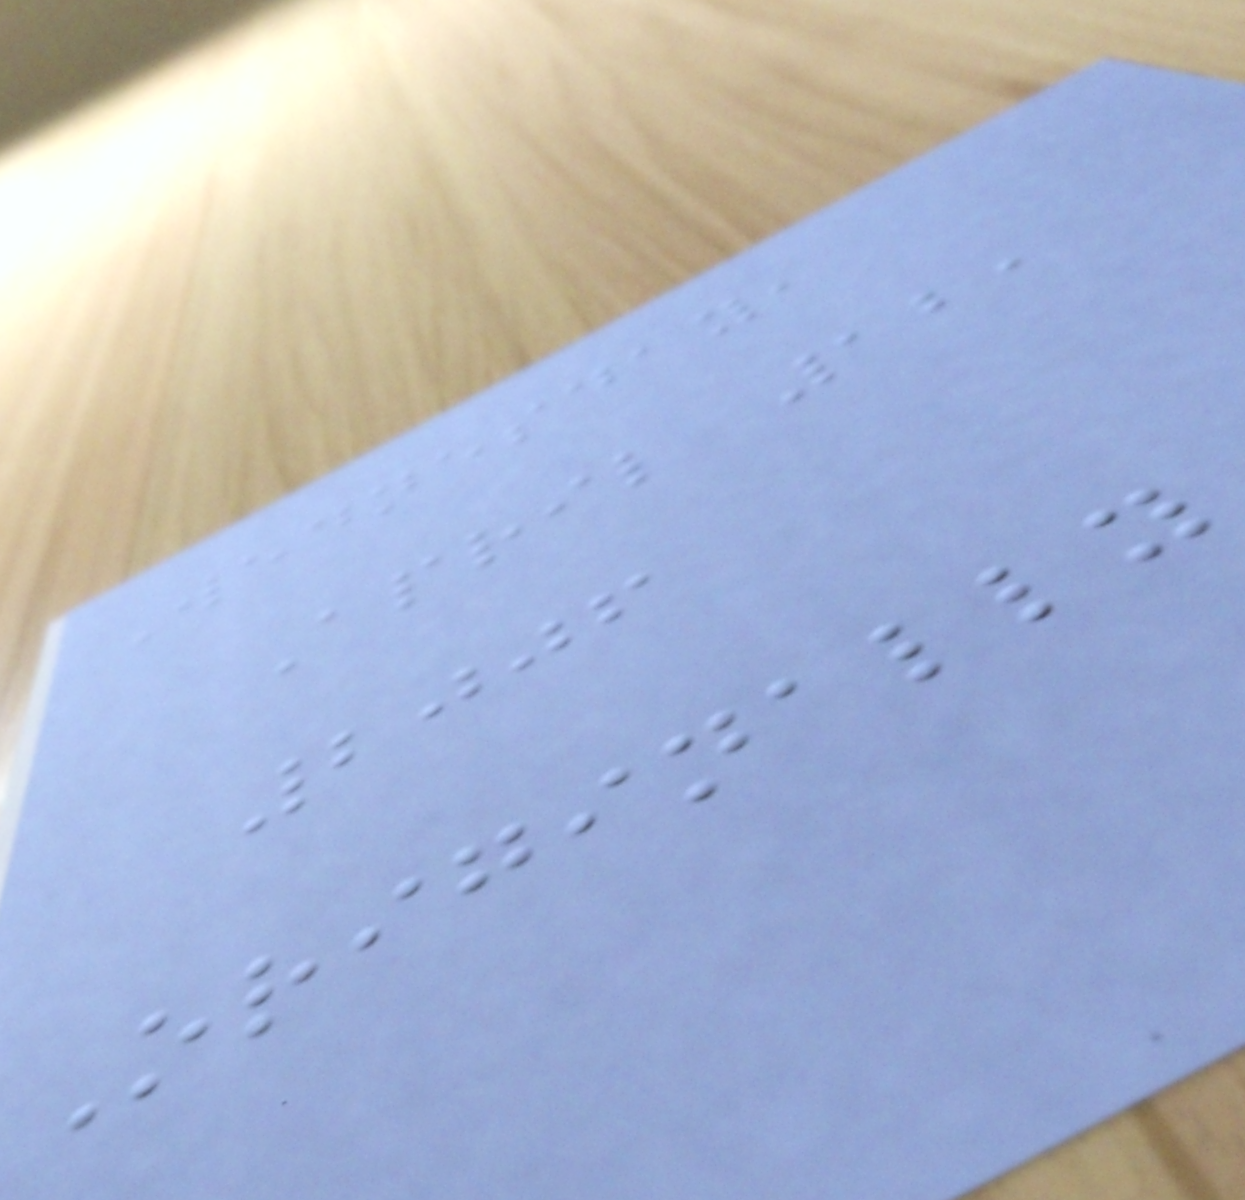Wednesday,
April 12,
2006
Originally
